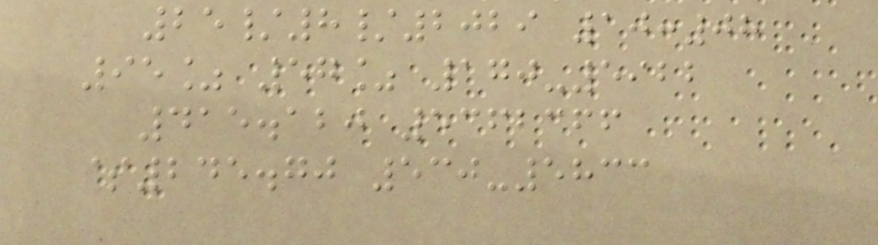25/8/2029 10:08
95% 57% 170-5922
415.120 5362366
$245.70 530-5833
